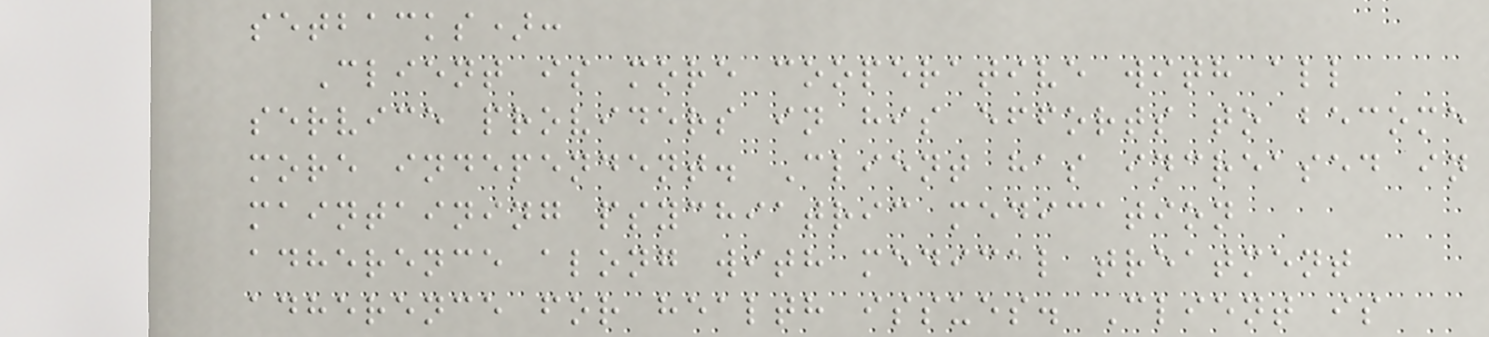setbacks):
Client is more cooperative with all
service providers in his efforts to become
more independent. Client has increased in
maintaining psychiatric medication
adherence along with medical treatment
adherence for health issues. Client is
